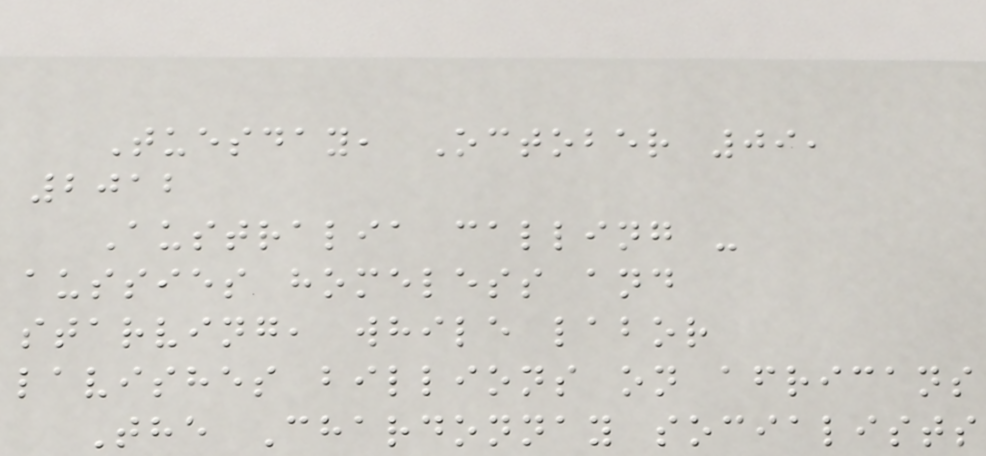Tuesday, October 09,
2012
Australia calling -
aussies homeless and
starving, while labor
lavishes billions on africans
The Chardonnay socialists
